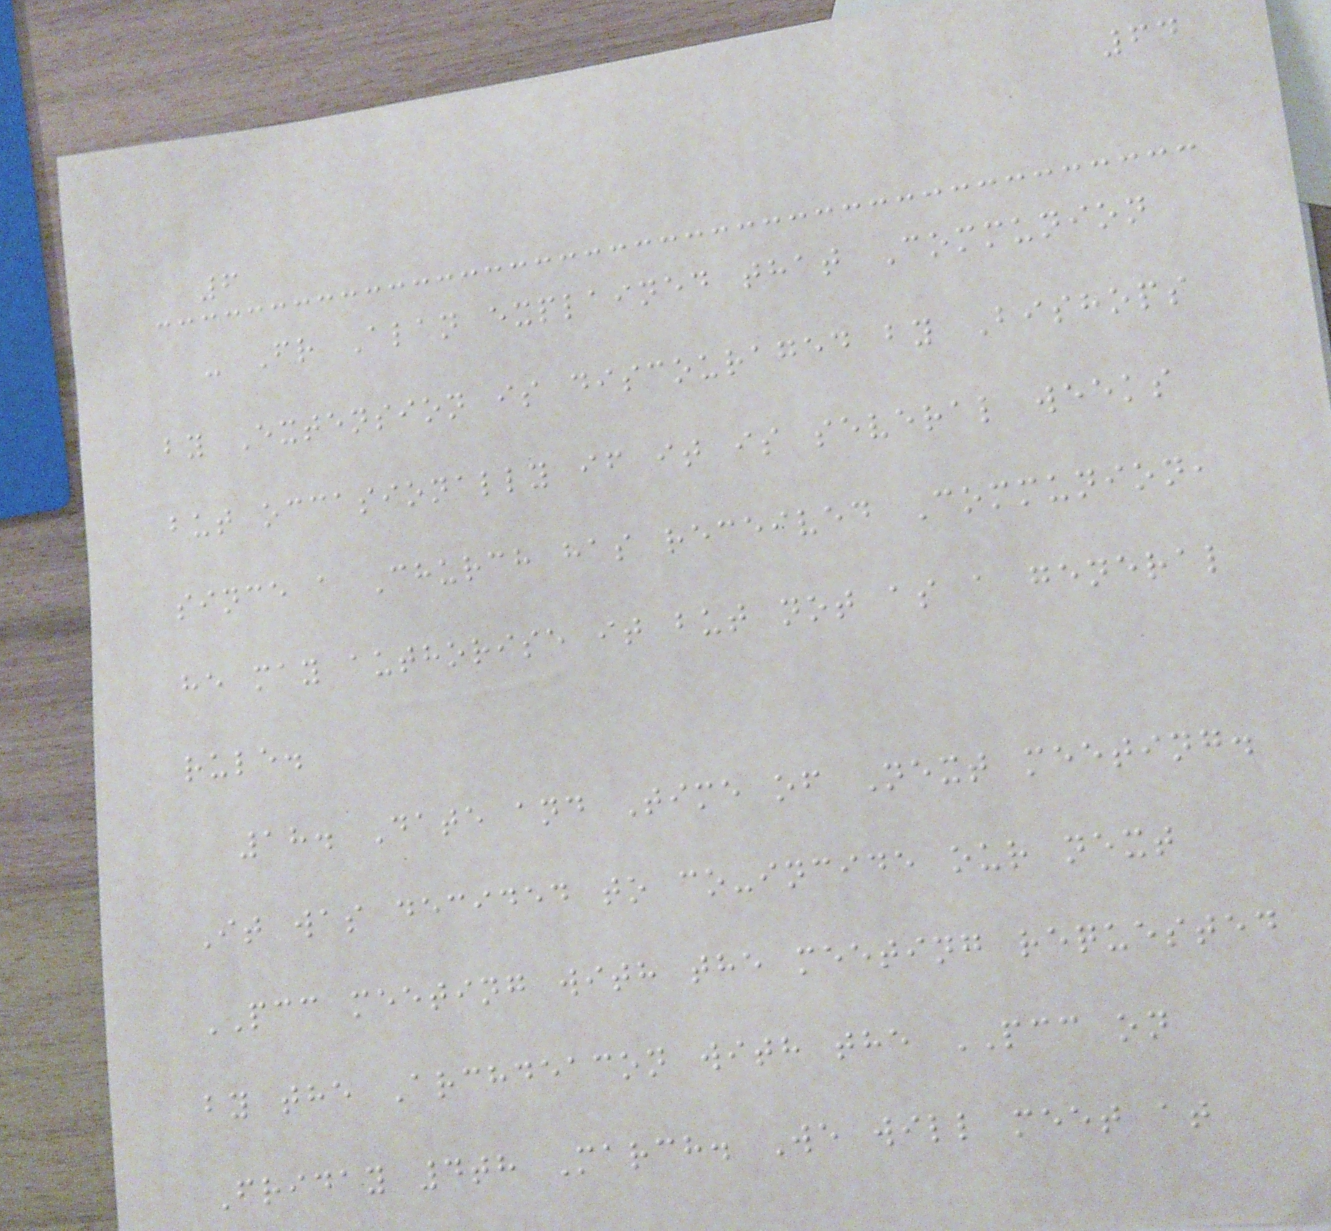64
6
- Fr Alan explained that Communion
by Extension is discouraged by Bishops
but occasionally if it is several weeks
since a Church has received Communion,
he may authorise it but not as a general
rule.
18. Date and Time of Next meeting.
It was decided to co-incide our next
PCC meeting with the meeting requested
by the Archdeacon with the PCC on
Friday 4th March. We will meet at
